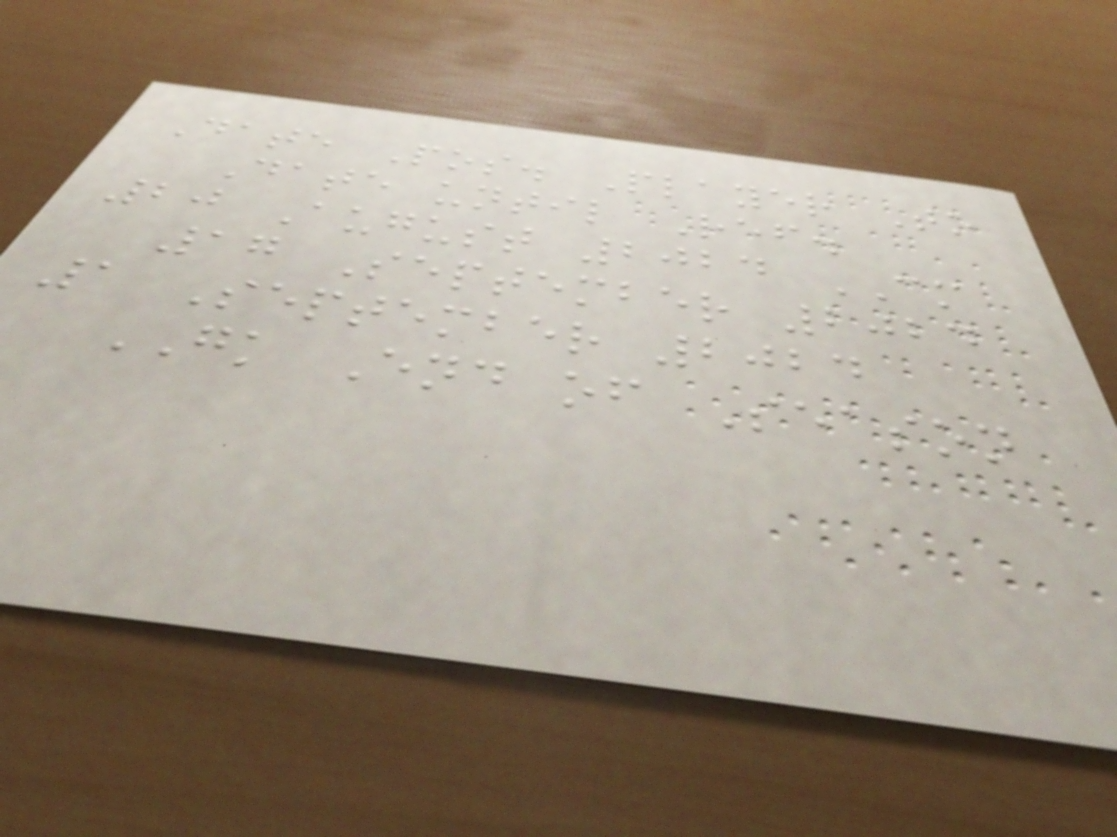Date Pos. Player To
Date until Ref.
20 August 2024 CM
17 September 2024
1 September 2024
GK End of Season
